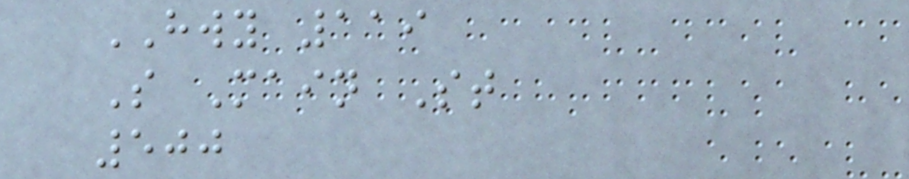HWY 119
S Main St
500
